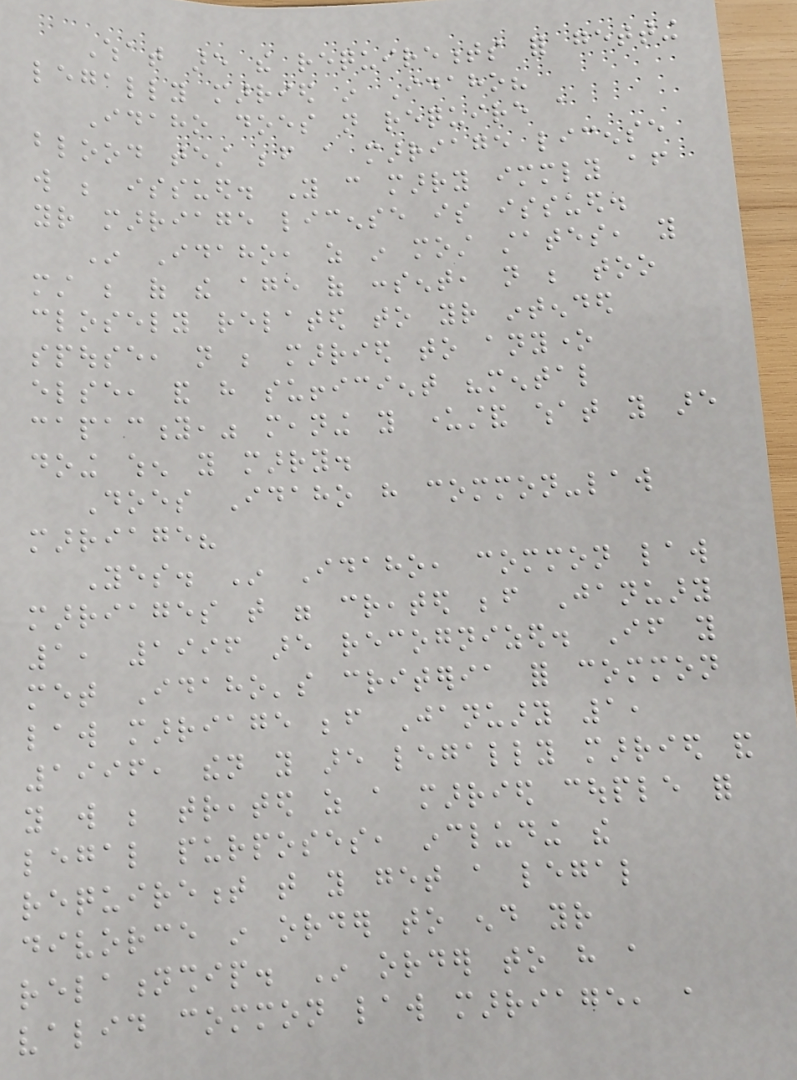What are the requirements for getting
legally married in Idaho?
Idaho does not require a
blood test before a marriage license
will be issued. You can marry immediately after
your marriage license is issued.
In Idaho, as in most states, you
must be of the age of consent, not be too
closely related to your intended
spouse, not be married to anyone
else, and have sufficient "mental
capacity," meaning you understand what you are
doing when you marry.
Does Idaho have common-law
marriage?
Yes. In Idaho, common law
marriages that were created before January
1, 1996 are recognized. If you
met Idaho's criteria for common
law marriage before January 1,
1996, then you are legally married and
you will be treated as a married couple for
legal purposes, including the
requirement that you get a legal
divorce in order to end your
relationship. In order to have a
valid common law marriage, a
